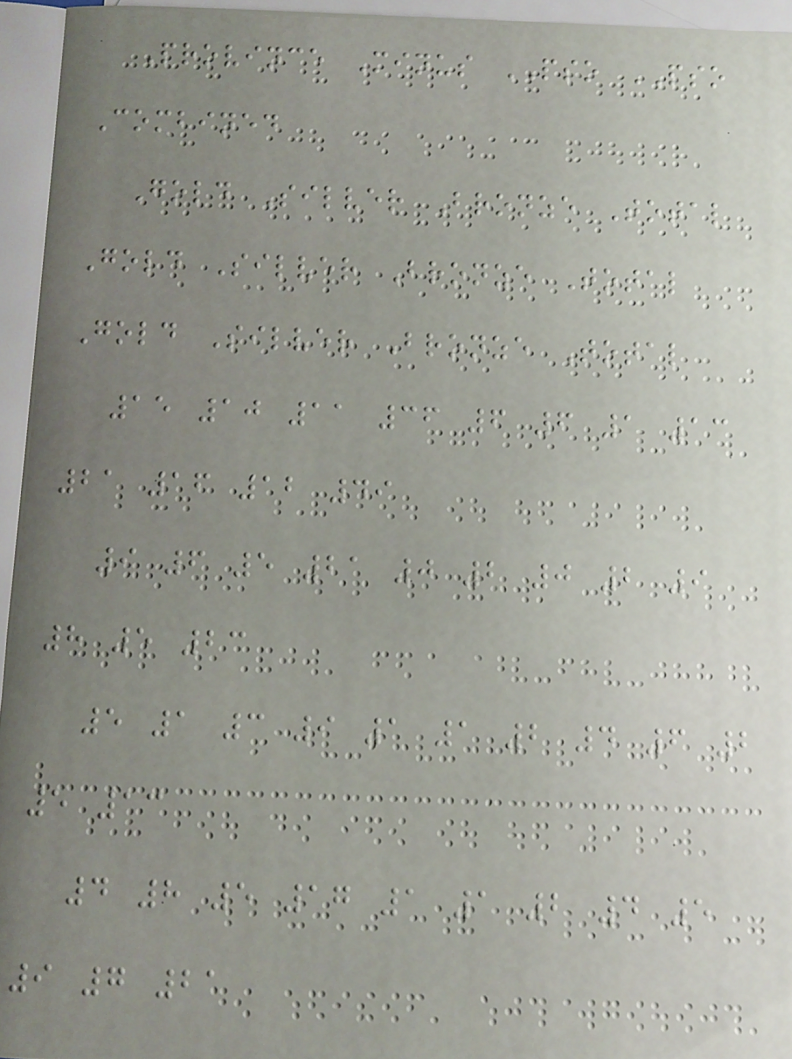Province Minus PSO PSO
Combined
Gold Silver Bronze Total
Gold Silver Bronze Total
Gold Silver Bronze Total
15 10 11 36 6 6 1 13
21 16 12 49
9 6 5 21 0 2 0 2 9
8 5 23
5 1 3 9 1 1 2 4 6 2
5 13
4 8 5 17 1 1 2 4 5
9 7 21
